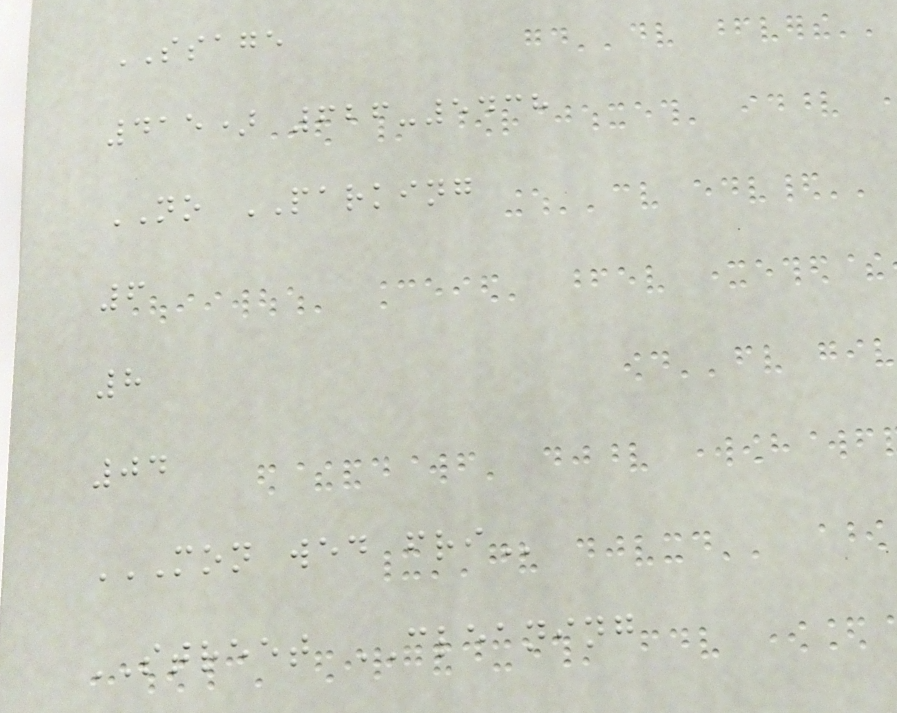SSAGE
415) 626-5438
NO PARKING
6
8
04
MON WED FRI
STREET CLEANING
